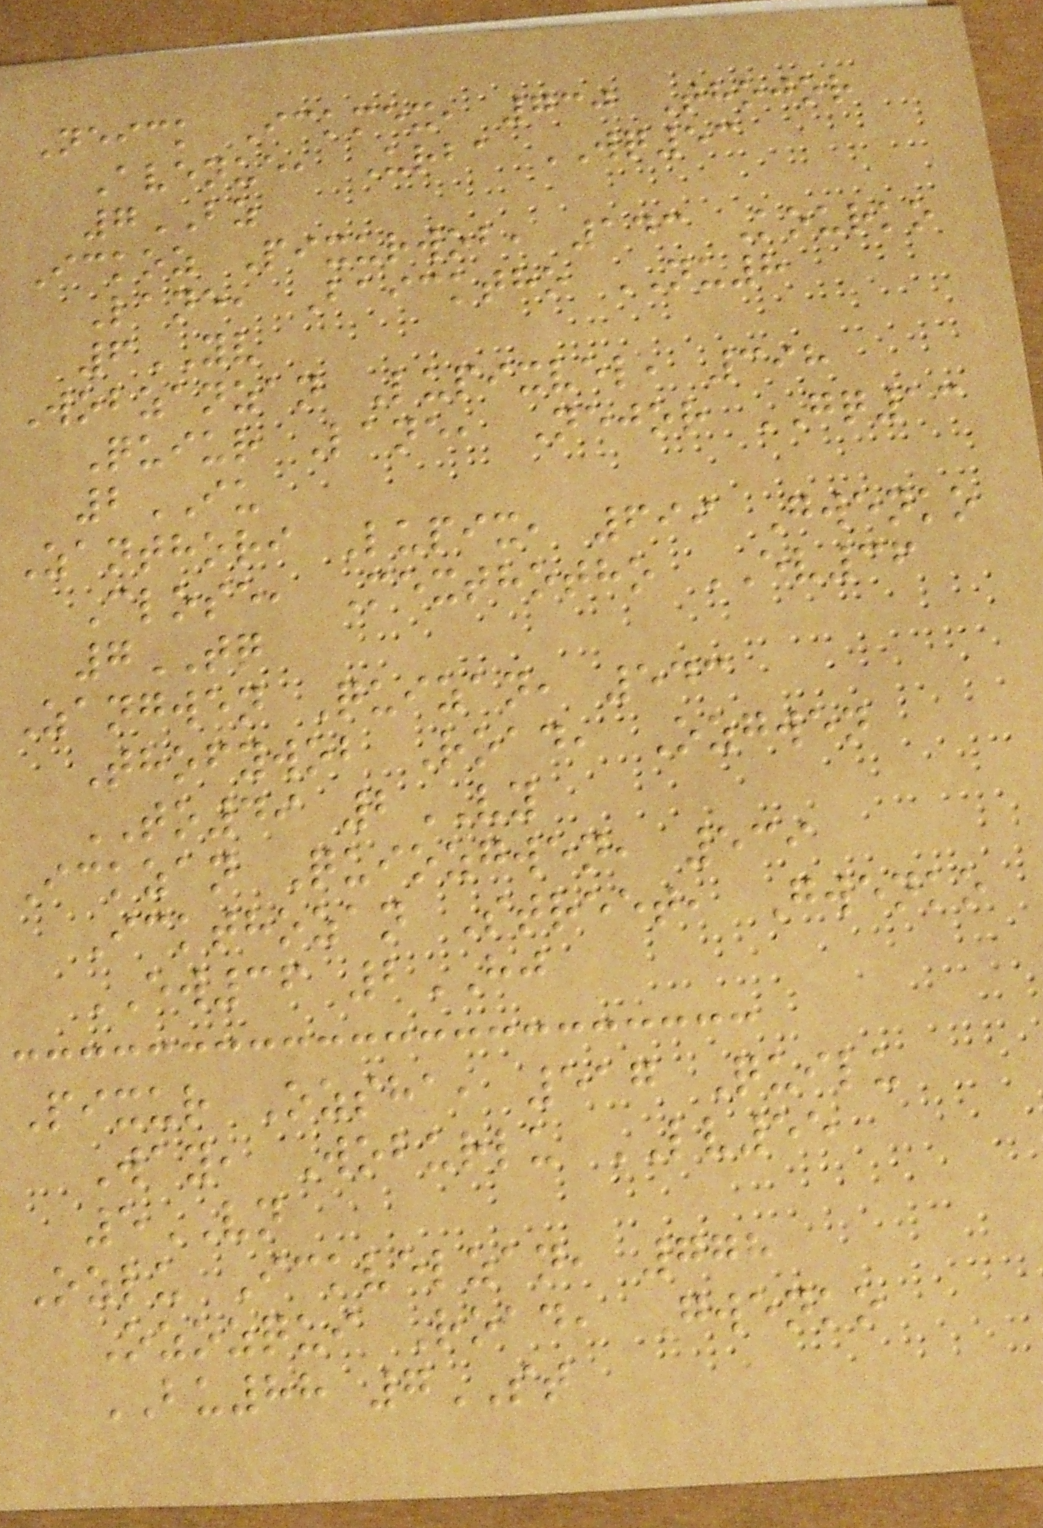Neick Ickmex, 730 Thojor
Avenue, Urba WQ53
7BZ
Ickoz Pixurwob, 143 Kourko
Lane, Baicktho NU8
6YV
Wobzanzan Lupixvel, 398
Quiur Lane, Nejor GQ13
2IU
Zanthori Lupix, 699 Gwenko
Close, Mexthotho EV36
7TQ
Zangwen Quizan, 543
Thofywob Road, Ozgwen
TO49 2VY
Ickzan Quiozgwen, 539
Ickthozan Street, Gwenko
EW36 2HJ
Pixur Ozsha, 517 Quilu
Way, Woburlu LV55
5VN
Ozlu Ickvelzan, 778
Ozozqui Road, Gwenko
BU88 7ST
